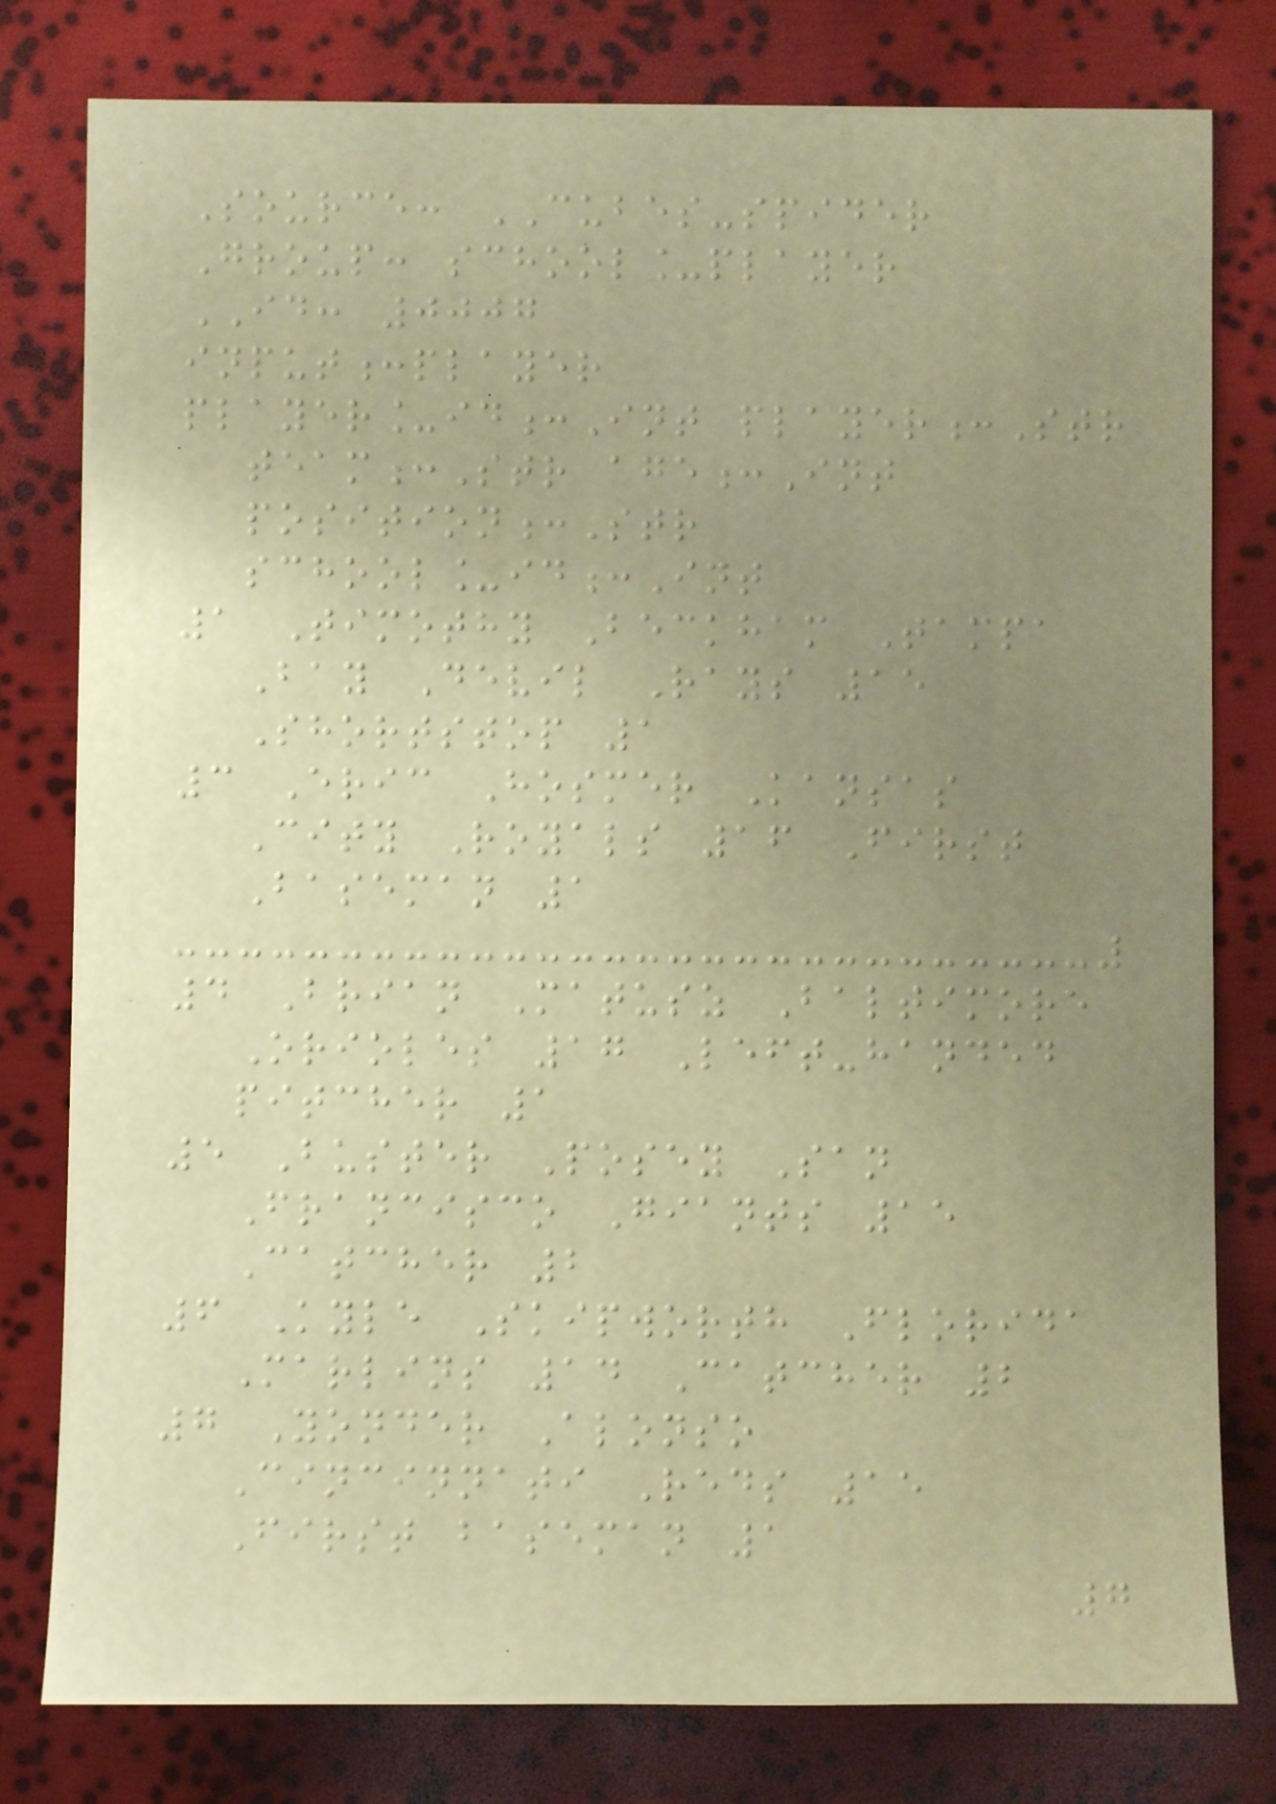Source: CUBES-spider
Group: school_player
ID: 0007
input:player
player_id:Int player:Str
team:Str age:Int
position:Str
school_id:Int
1 Timothy Beckham Tampa
Bay Devil Rays 15
Shortstop 1
3 Eric Hosmer Kansas
City Royals 16 First
Baseman 1
4 Brian Matusz Baltimore
Orioles 17 Left-handed
pitcher 1
5 Buster Posey San
Francisco Giants 15
Catcher 2
6 Kyle Skipworth Florida
Marlins 14 Catcher 2
7 Yonder Alonso
Cincinnati Reds 15
First baseman 1
7
